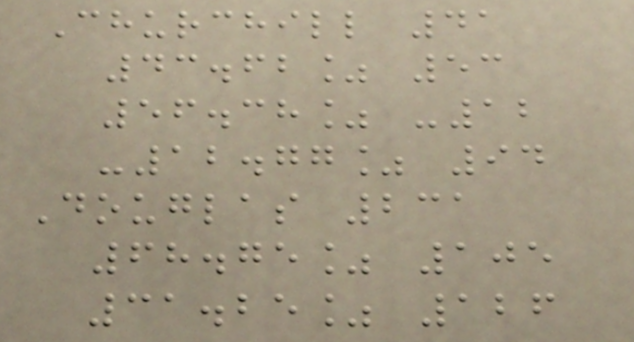Churchill 41
43.62% 53
56.38% -12
-12.77% 94
Douglas 231
68.75% 105
31.25% 126
